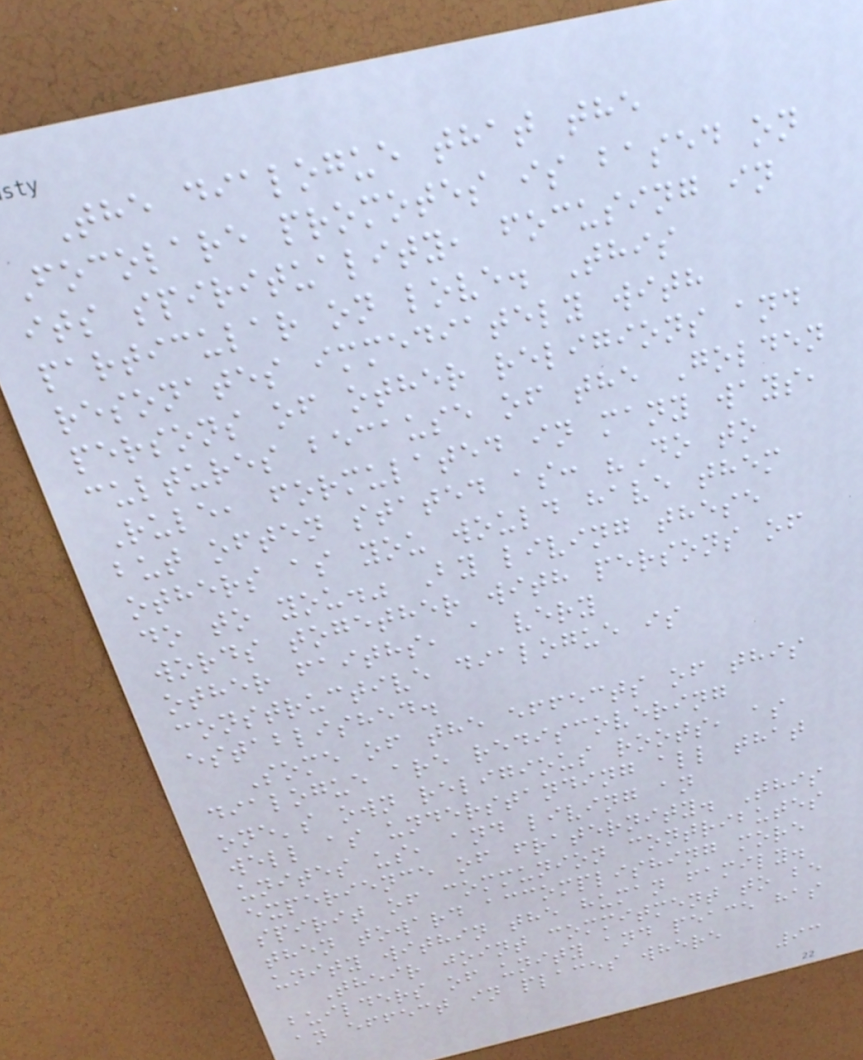The dialogue that the
Focolare promotes is based on
its spirituality, focusing in
particular on love. This
resonates immediately with
persons of other religions and
cultures because of the Golden
Rule, formulated in many ways,
but often stated as: "Do to
others as you would have them
do to you." By living these
words together with persons of
other faiths, a very
constructive dialogue is
established.
Some of the effects of this
dialogue are rediscovering
one's own religious roots, as
well as understanding all that
unites us, and living an
experience of fraternity. This
spirit of communion contributes
then toward accomplishing more
unity within the human family.
Their joint commitment to be
builders of unity and peace has
an effect in places where
93
